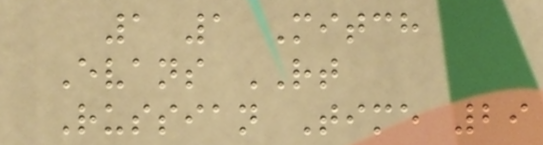1 1 Mitch
Evans RT
Russian Time 29
